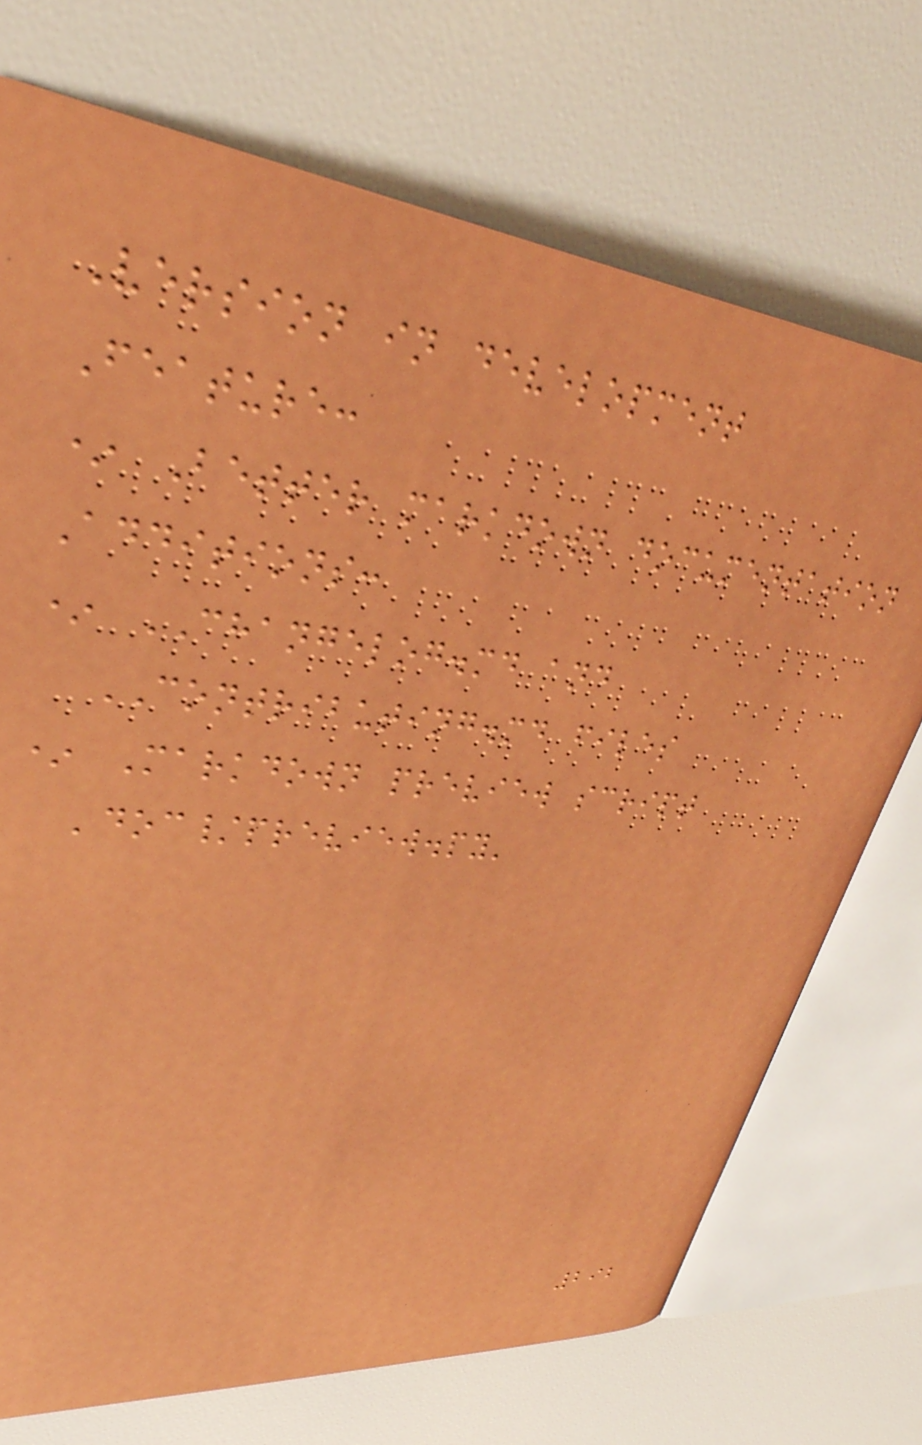Version in development
Feature:
* Better markdown documentation
Additions:
* CHANGELOG.md and
CONTRIBUTING.md files
* Markdown preview script
'doc/preview.py'
292
